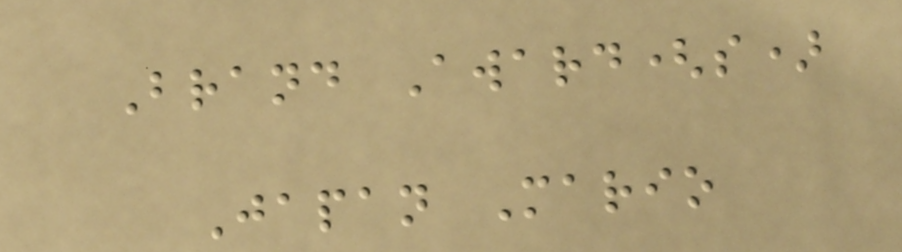Brand Award(s)
Japan Mario
